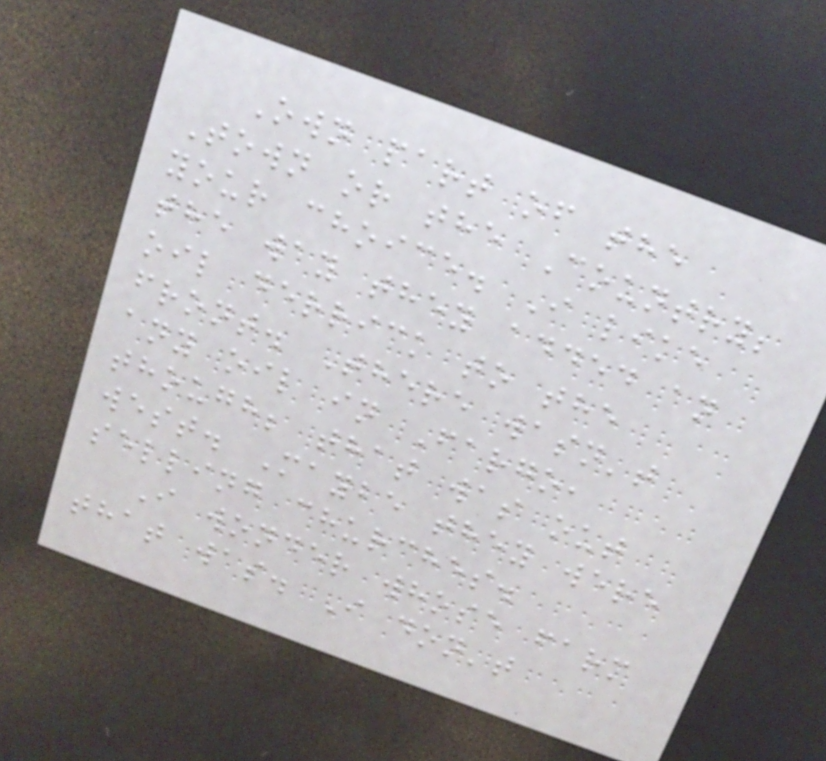Own part of the
Town or the Country;
your choice. I like
the way they added an
oil derrick to the
front. There wasn't
any oil in Fargo,
though; that was out
west. Maybe they were
selling churches.
I wonder whose farm
that was. I don't
